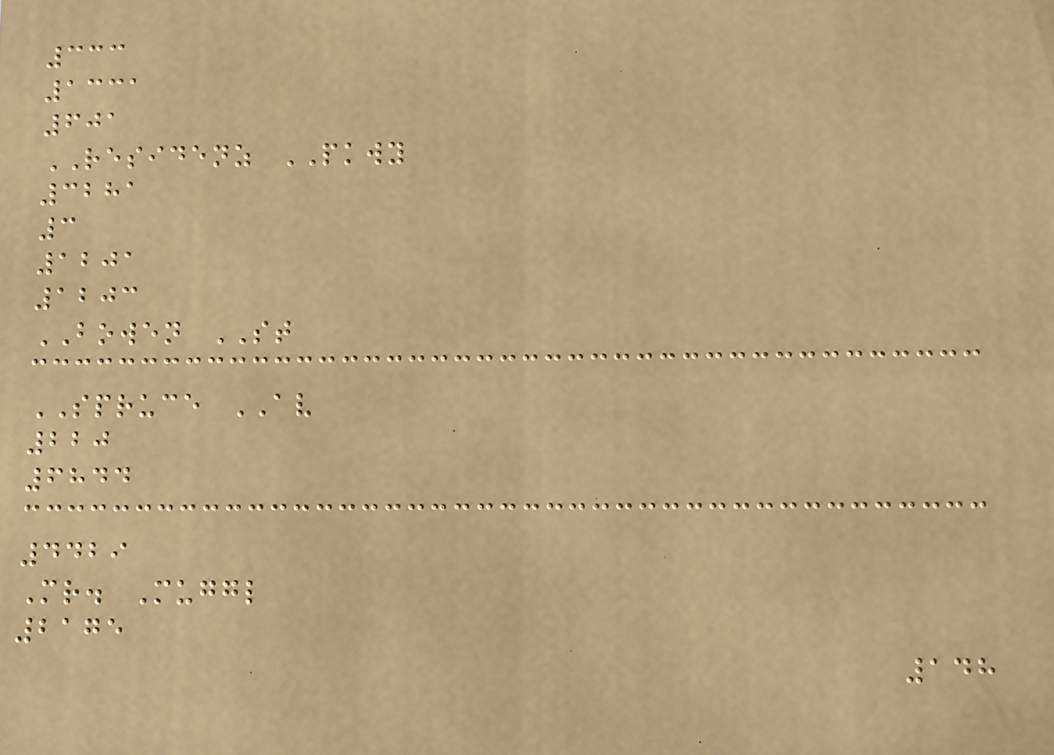333
1331
601
RESIDENZ PKWY
3281
3
1201
1203
BOWEN ST
SPRUCE AV
220
6844
4429
Mr. Muggl
2175
148
